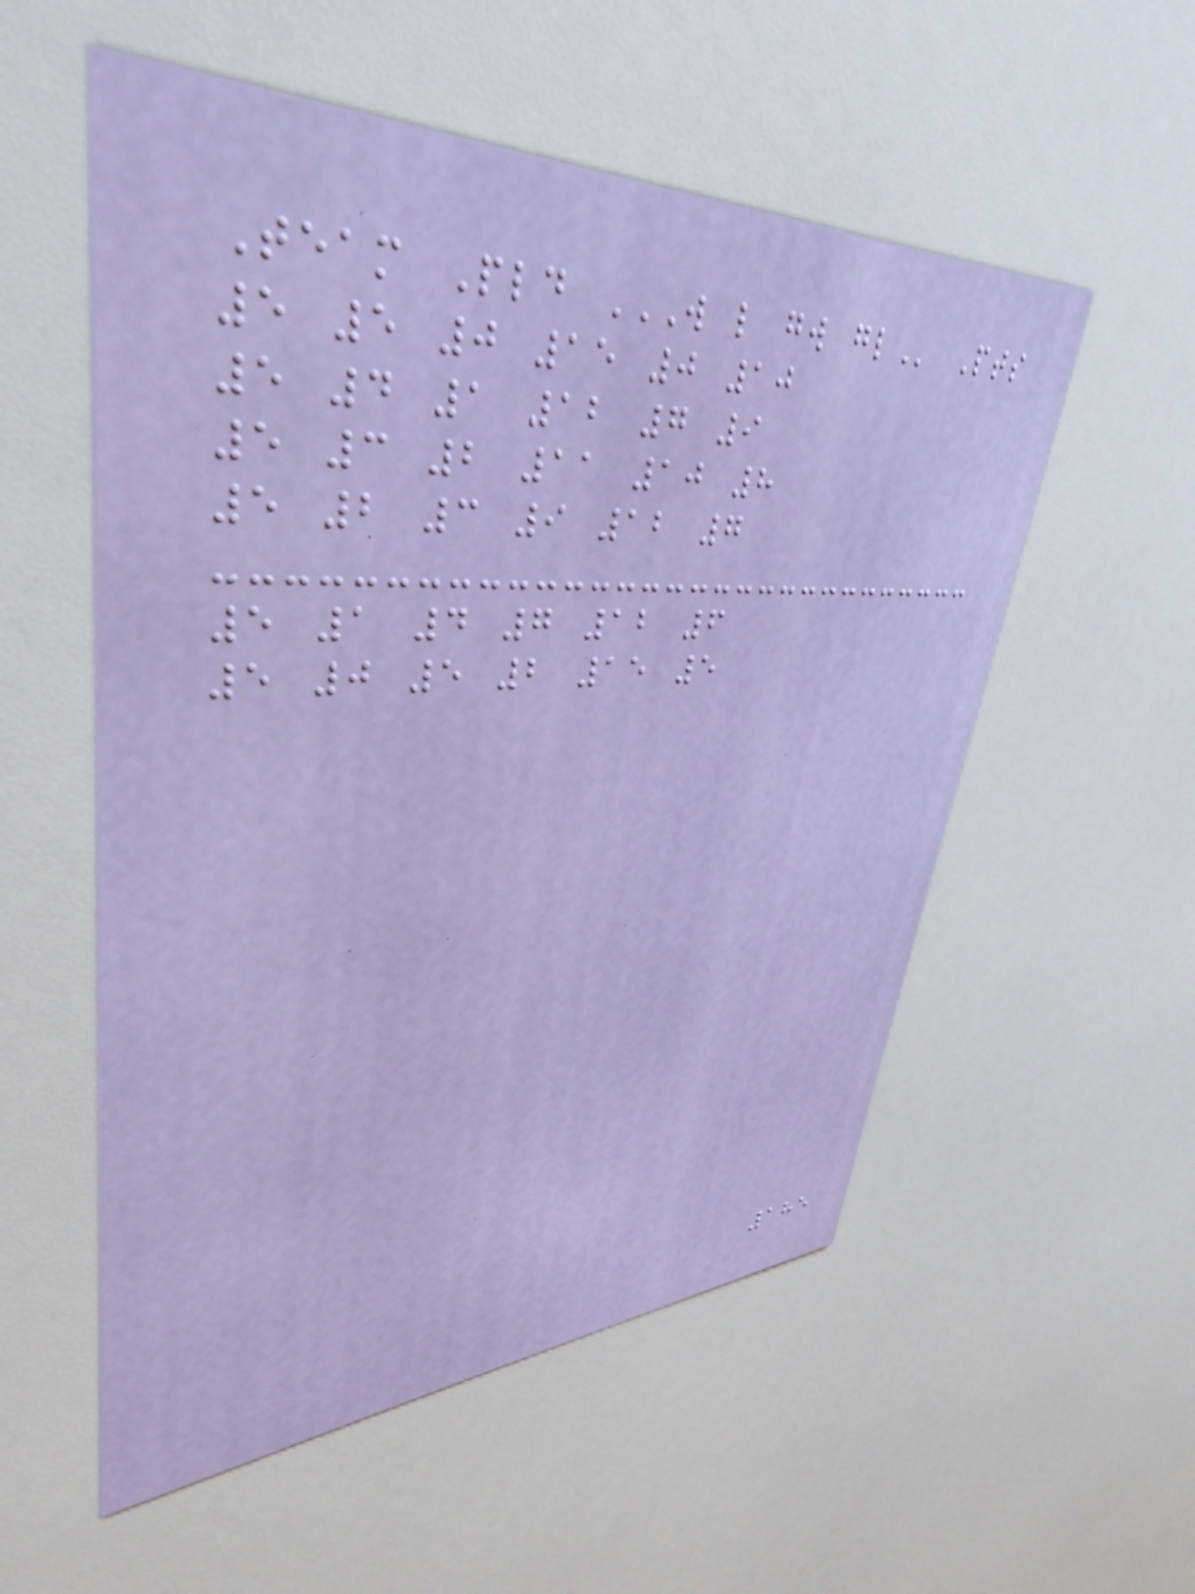Team Pld W L GW GL Pts
5 5 0 15 0 10
5 4 1 12 7 9
5 3 2 11 10 8
5 2 3 9 12 7
5 1 4 7 12 6
5 0 5 2 15 5
185
